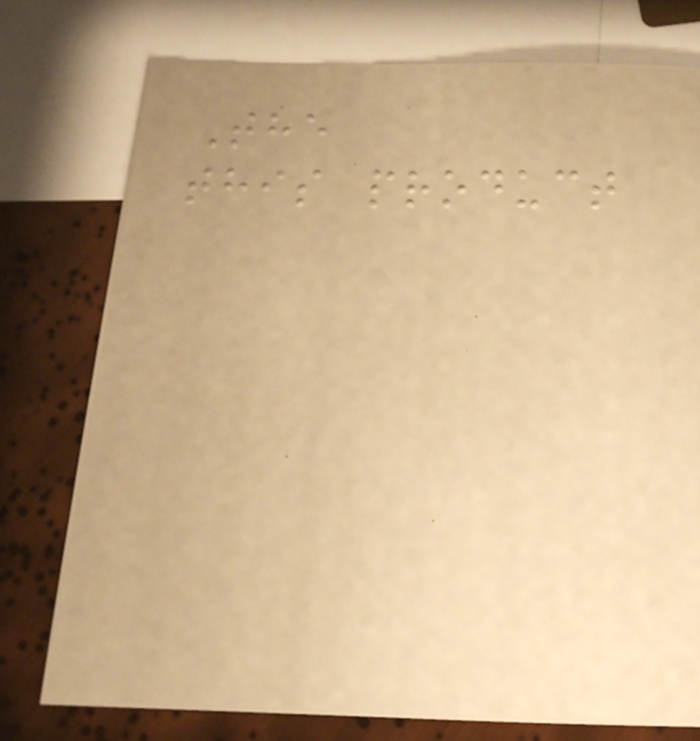The
this product
